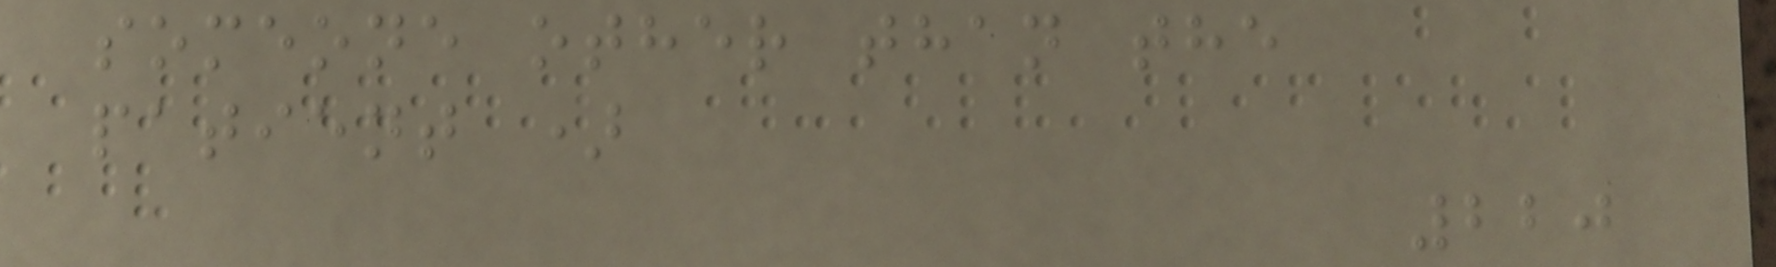someone other than the
patient )
220
